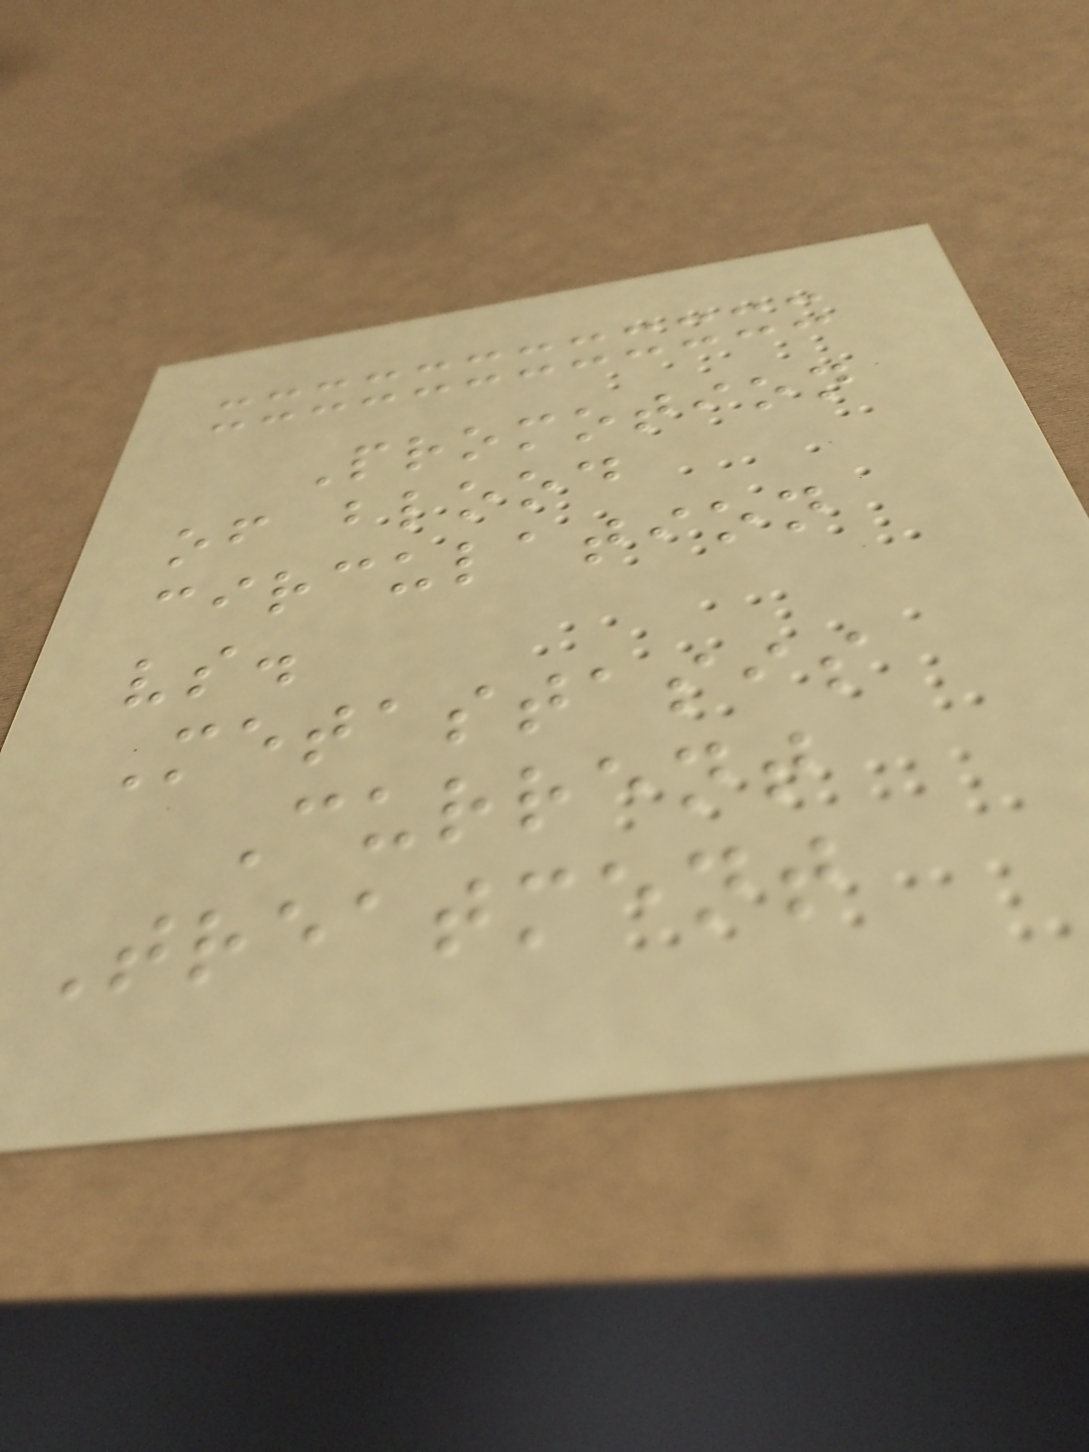Promotion
of blood
circulation
vs.
Metastasis
Current
Treatment
